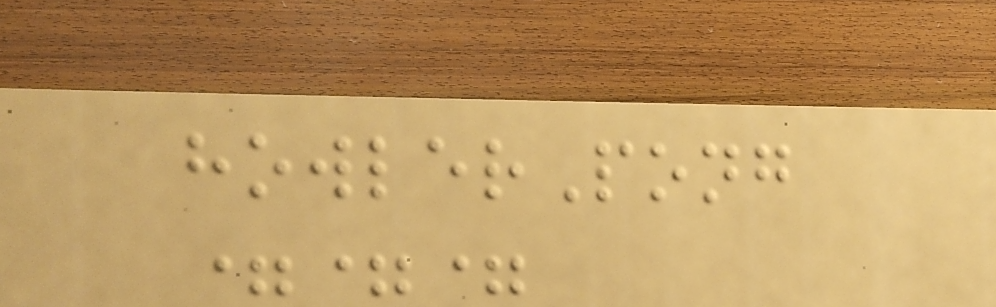howlerPong
===
